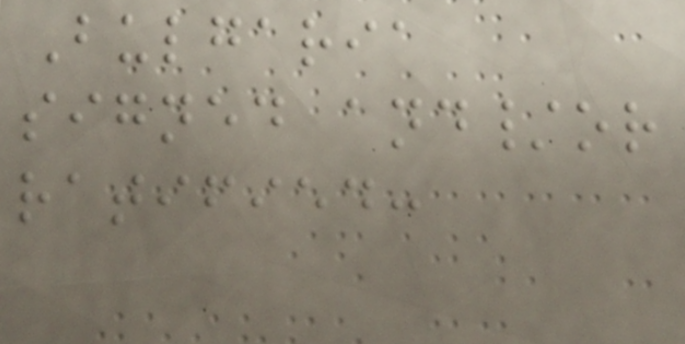Bulgaria
signed and/or
ratified:
